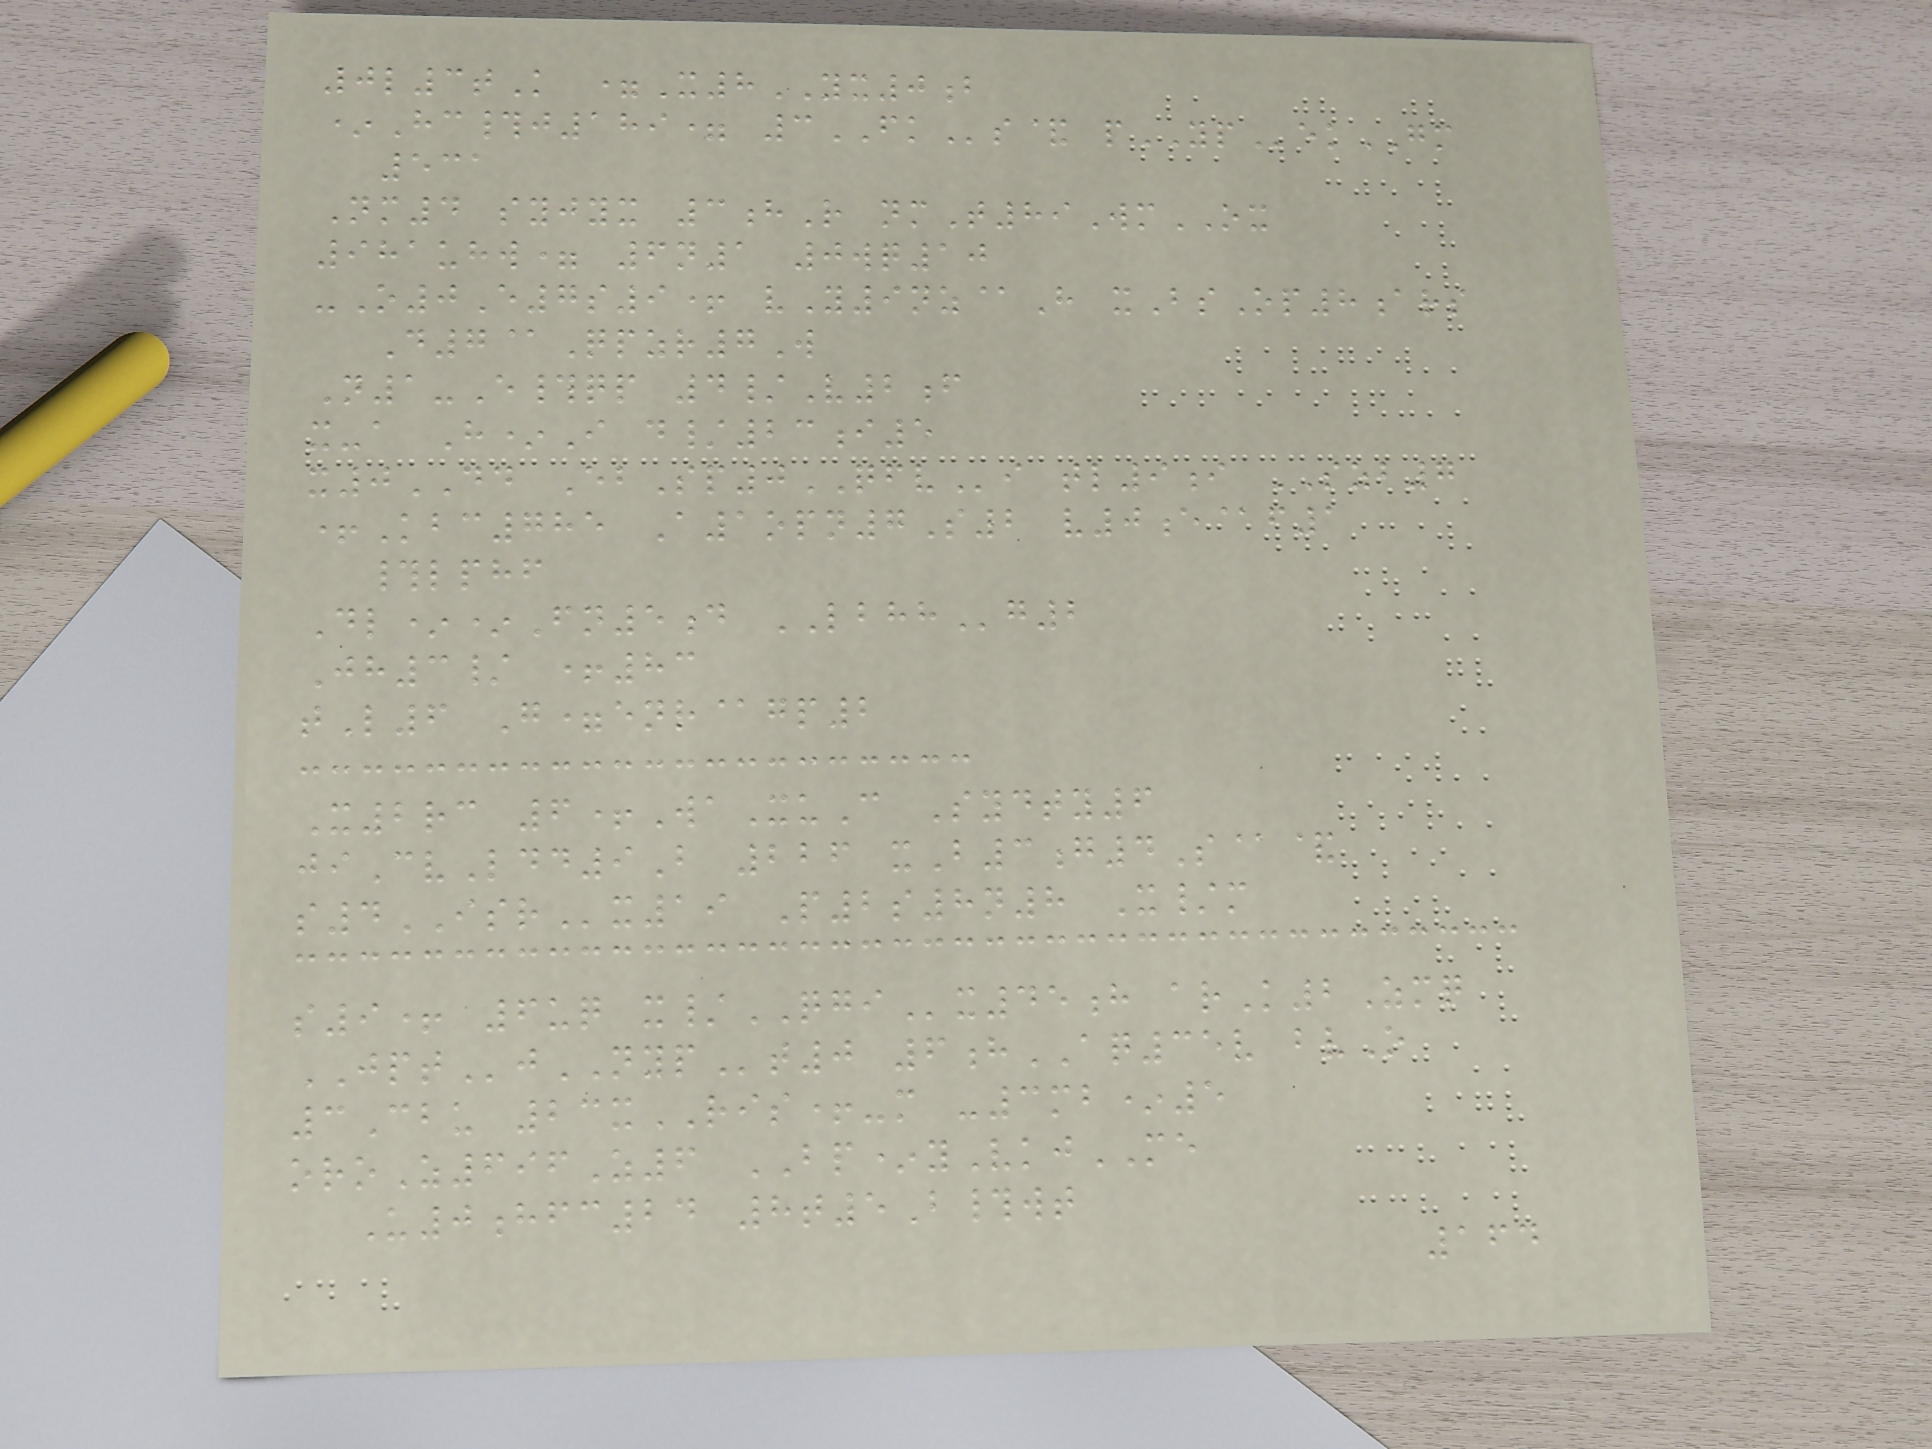0l3tK =X8YX0b
*Hc#j189= 3FKs& pYPekGM
531
Nm4 syjyx 3hR nmT89WmOX
981uhw= 6n1 0wq10
-O0E7s9+ vY9nz@H xBsOp8ars
D7@Qpzr7W
N1-E#qp 4/V2f
x-a H*I d/23i5
x0DD EbSp0QFVi tl9i SZB7
+Kbc785 A1opn7S2 v0e@f1
#lphf
Dl**Fn5d LBHHg2
Jh3/ +83
tL6 G=enr@gp2
X2rc 6+WaXuC Sydty6
jiCvLdd9B 226 xB3g4S@&
s4ISRx19 P2s8n8 X/m
s9+ 6uq x/QGIx45h arK2Zmq
JPTjNYPt0 6hAQ35v bvO
3Cbu 23xRIS+-m -3mb*5
oroZ696Z6 BP*yVkjME
U0hfc24 8t5B#wt
164
